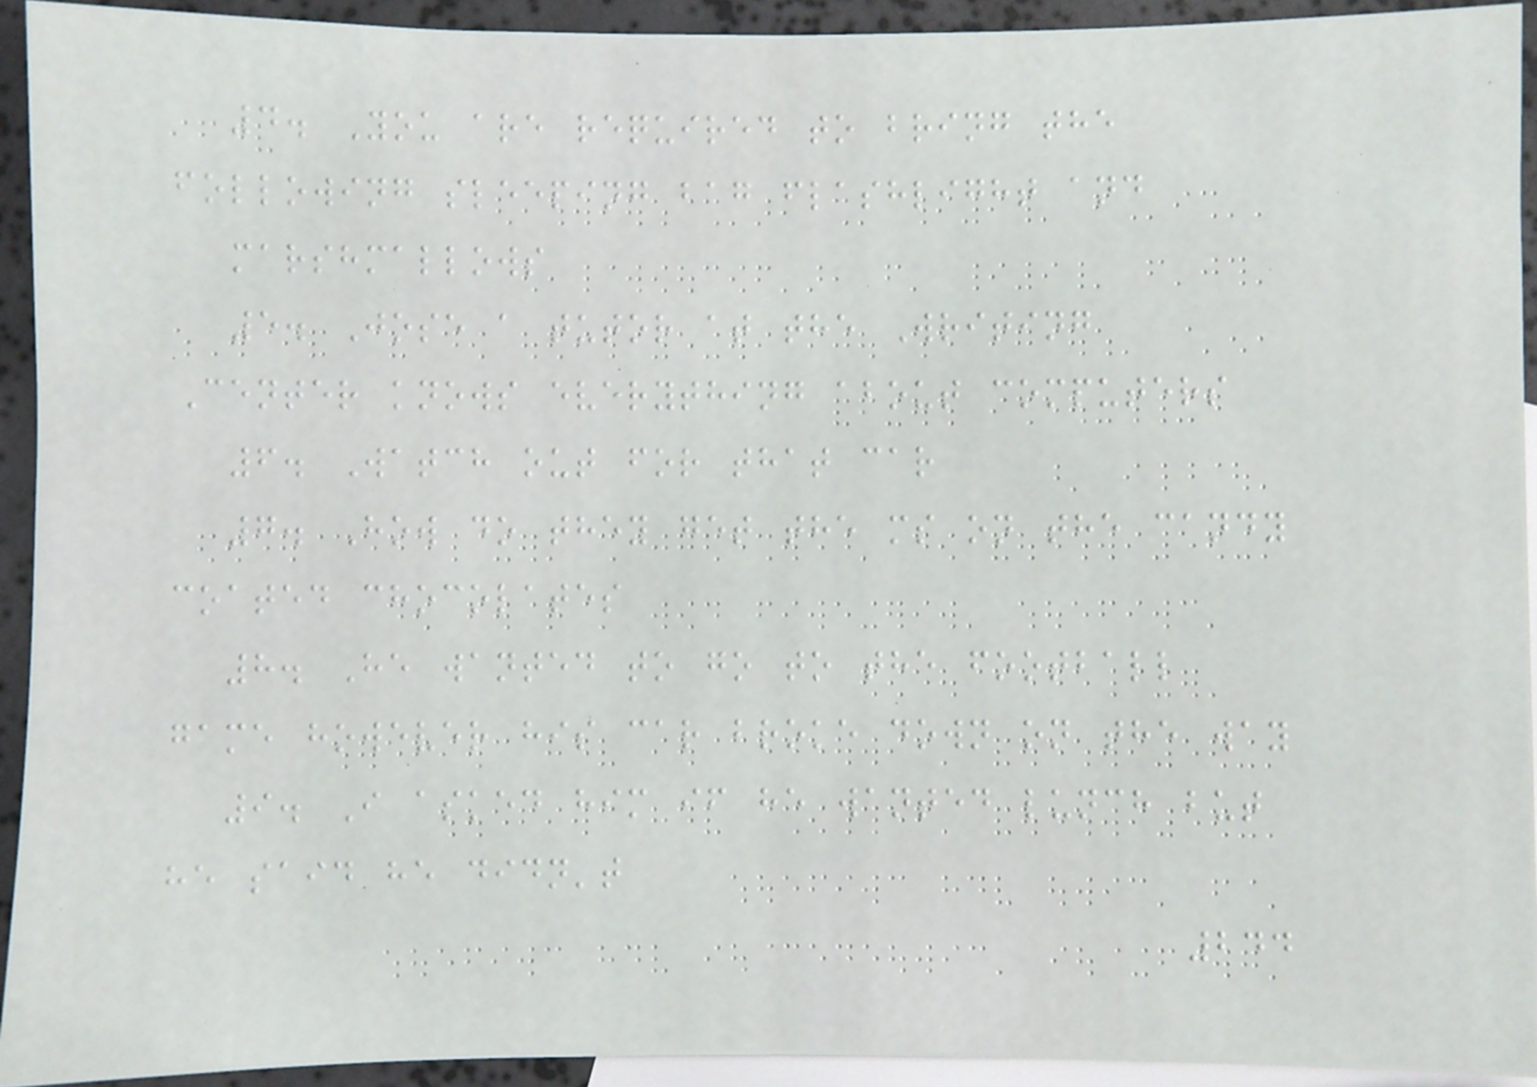4. You are required to bring the
following sleeping bag flashlight and
marshmallows
5. Jose a tutor at the Writing
Center knows everything about computers
6. Watch out for that car
7. How do they get the ms on the candy
coated chocolates
8. He wanted to go to the football
game however his car broke down on the way
9. I asked him if he wanted lunch but
he said he didn't
244
